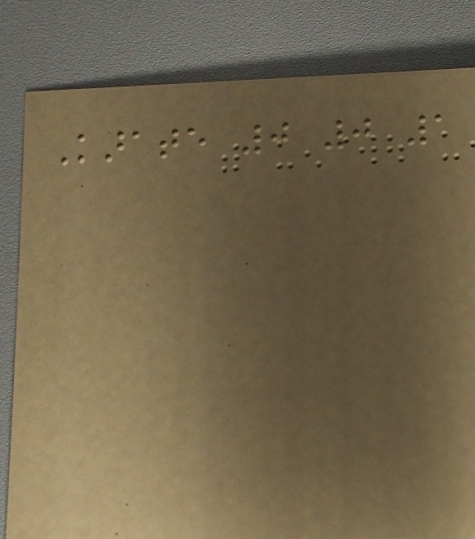Karate 0 0 1
